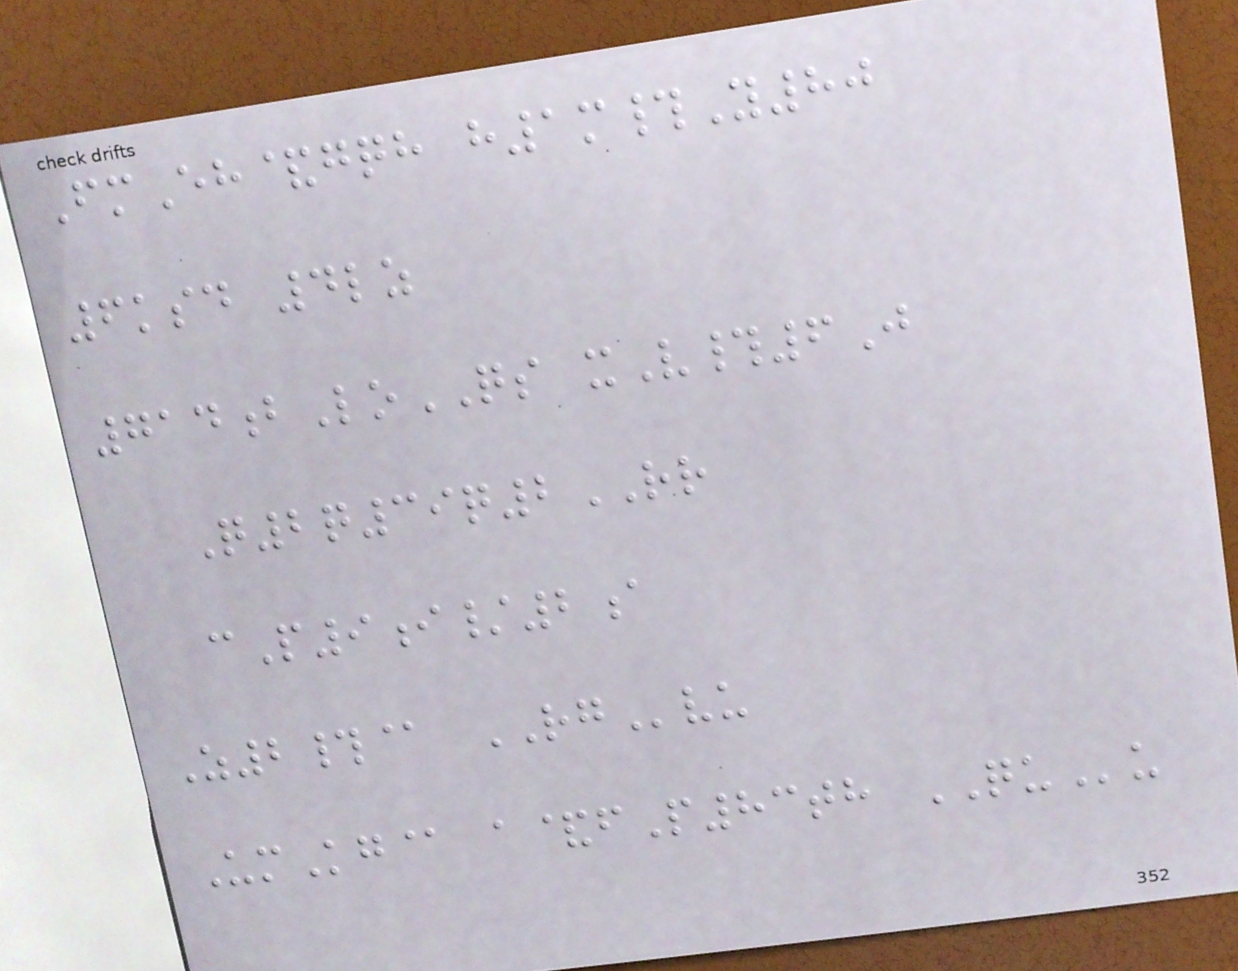FmEh&gqh h1m#Y80
6ksd 4lz
714bLoQS xV#6J
Q2q39q2RR
cP9i/2a
Z2#@ RGvu
UmKg@ a&fP83th QUu
